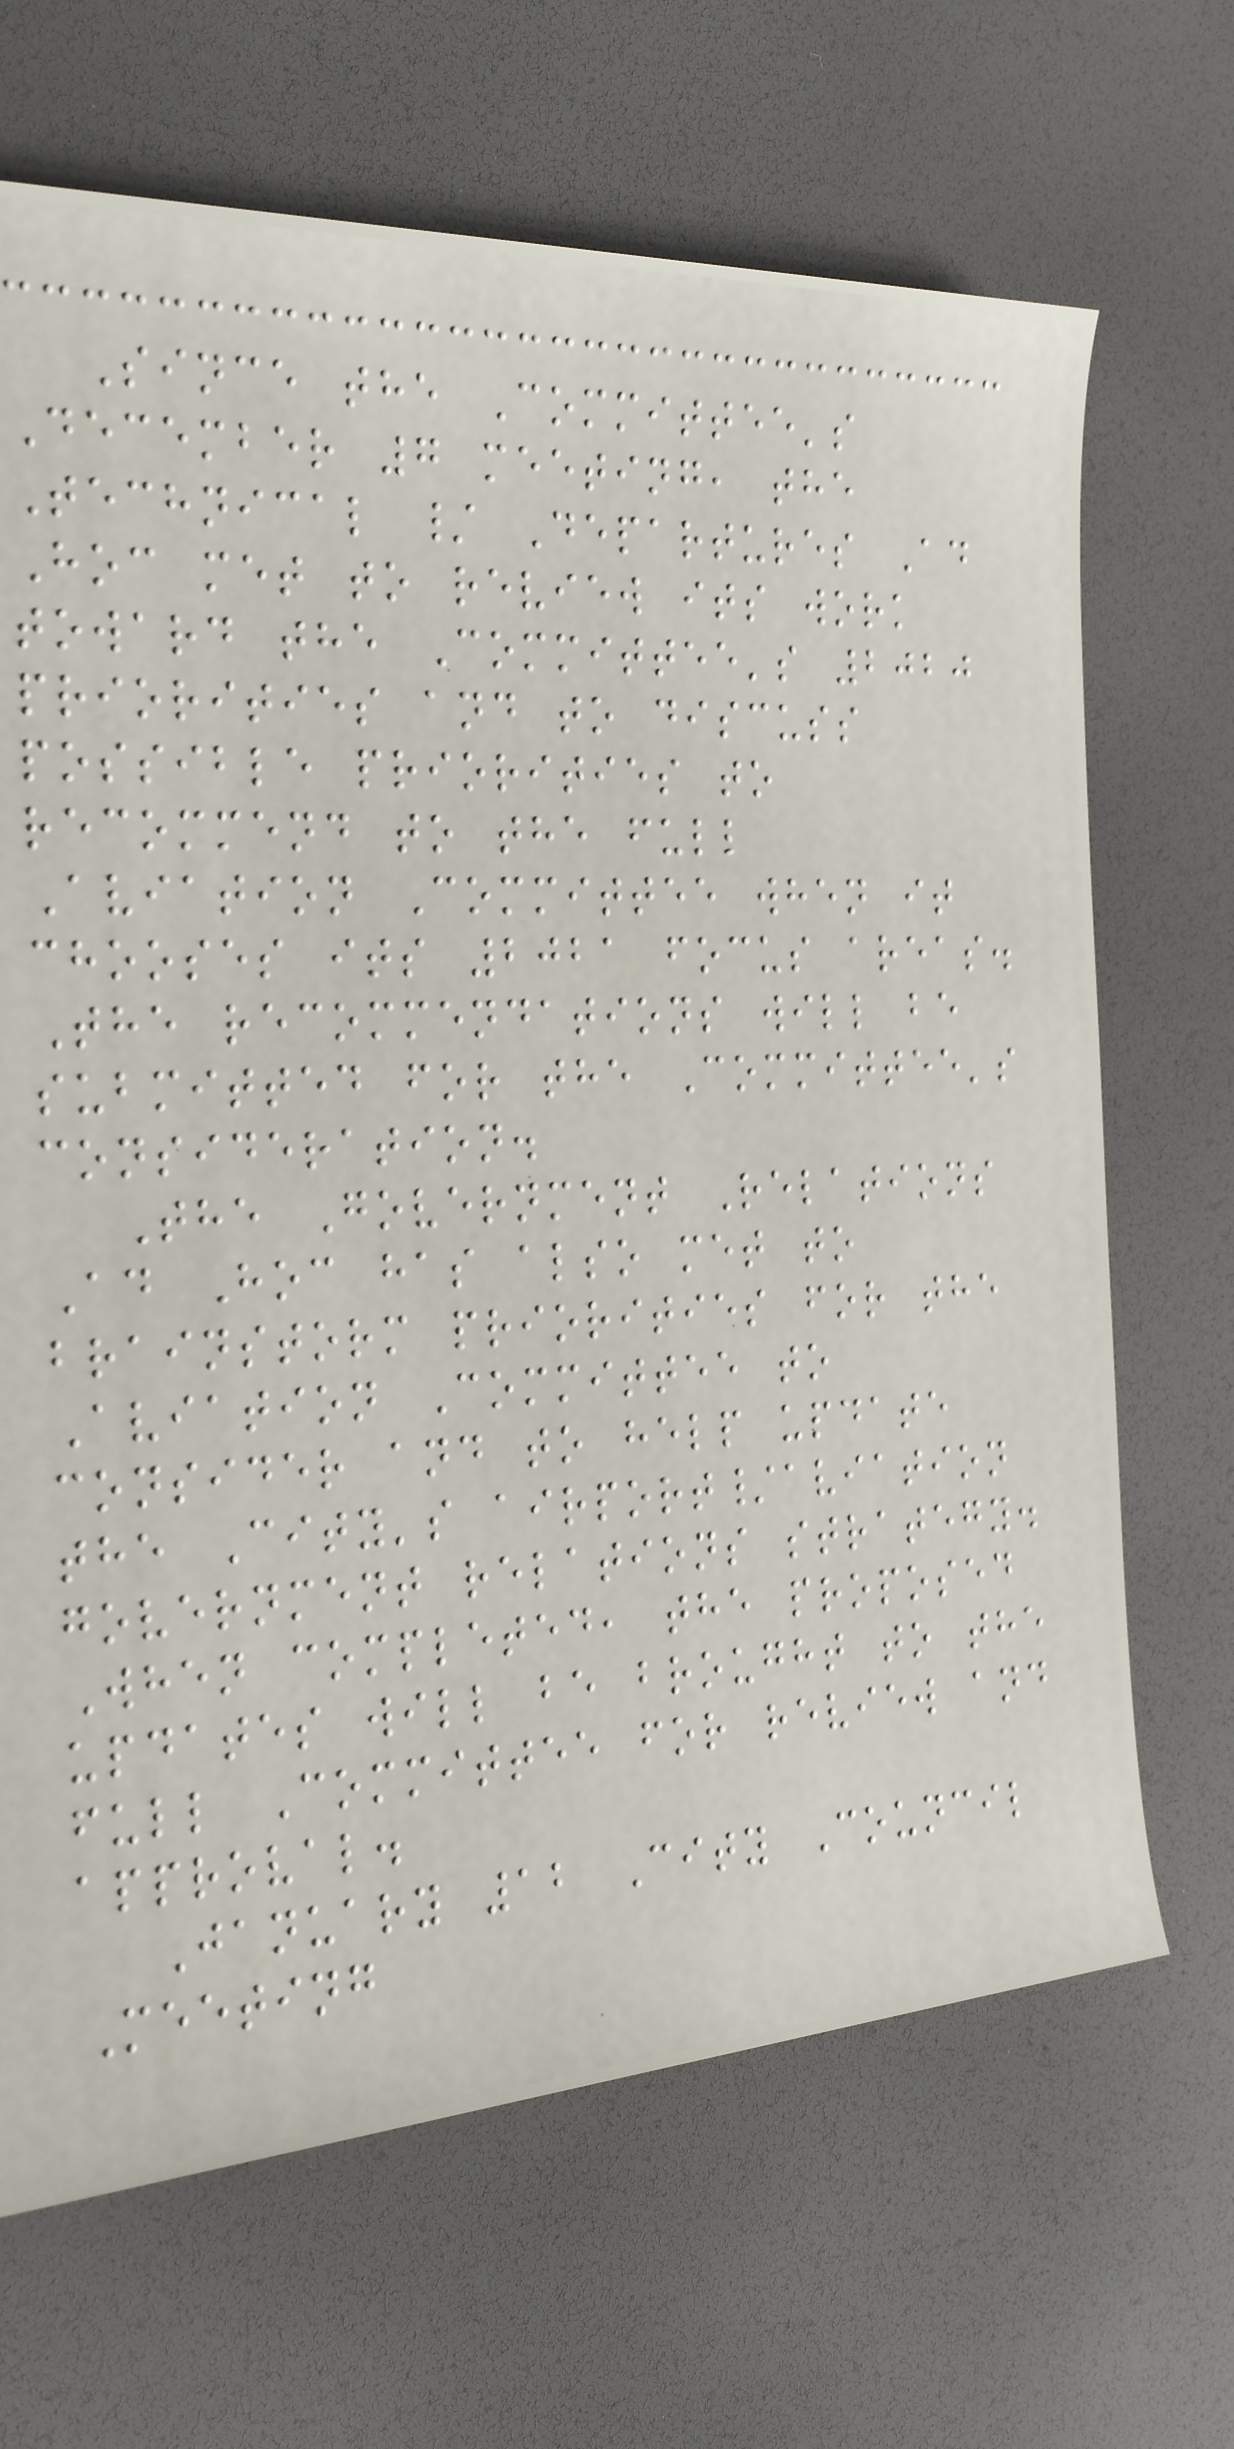Since the Committee's
December 7 meeting, the
Technical / Departures Ad
Hoc met to review its work
toward the Committee's 2020
priorities and to discuss
possible priorities to
recommend to the full
Aviation Committee when it
chooses its 2021 focus areas.
The recommendations will be
submitted for the Committee's
consideration.
The Government Relations
Ad Hoc has also met to
brainstorm priorities for the
Aviation Committee to
consider and to help update
the City's airport/aviation
government relations strategy.
When completed, the proposed
updates will be brought to the
full Committee for review and
approval.
January 12 City Council
Meeting
